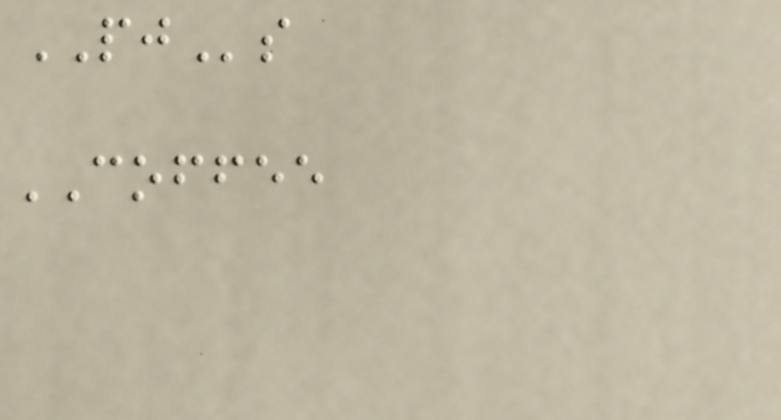PJs
COFFEE
